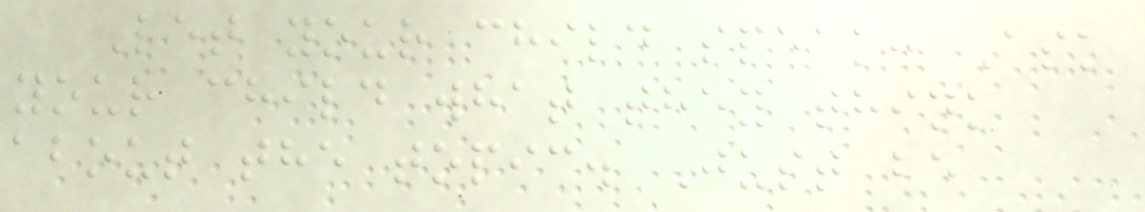Let your child speak: Ask
your child what they think
about the topic. Just be
